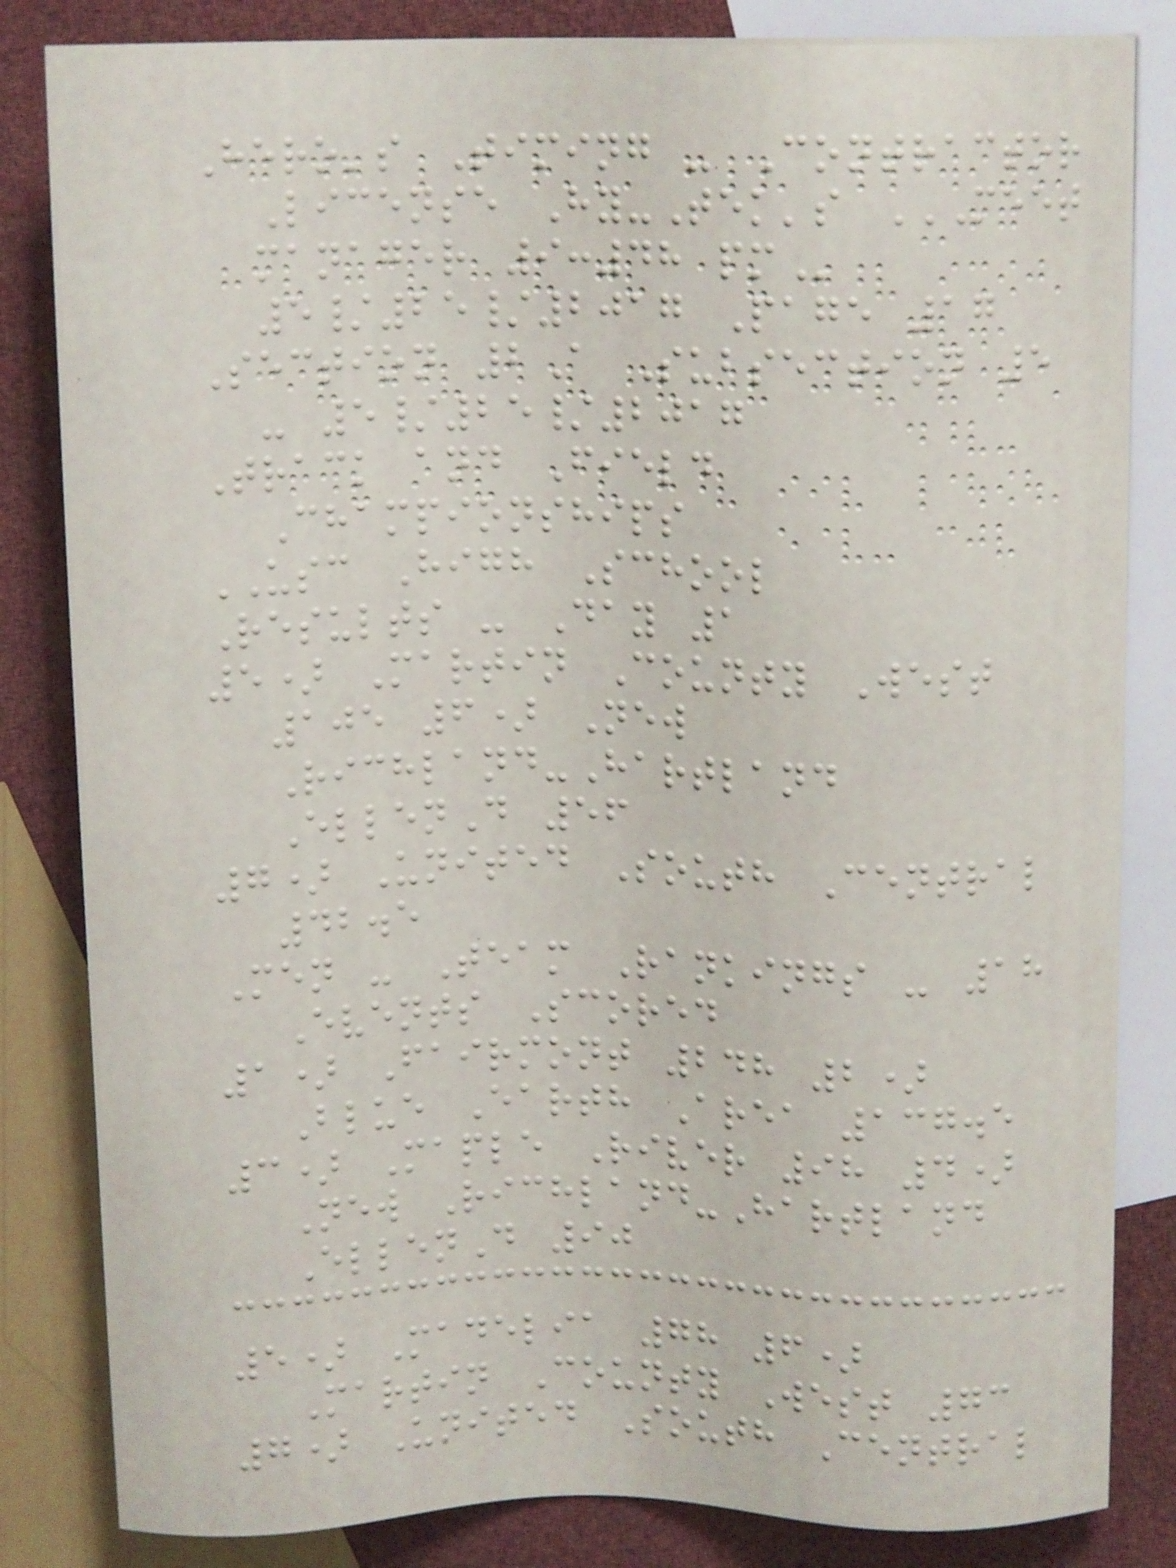Hero's Timing - Contractor
License Hy-Tek's MEET
MANAGER 9:48 PM
5/25/2017 Page 17
Section 2A Subsection 5
- 5/25/2017
Track and Field
Championships
USC High School
Results - Day 1
5) Martin County West
105 6) New
Richland-Hartland
EllenD 56
7) United South Central
42.5
Men - Team Rankings - 18
Events Scored
1) Fairmont 248 2)
Blue Earth Area 137.5
3) Maple River 98 4)
New Richland-Hartland
EllenD 90
5) Madelia 78 6)
Martin County West 73
7) United South Central
